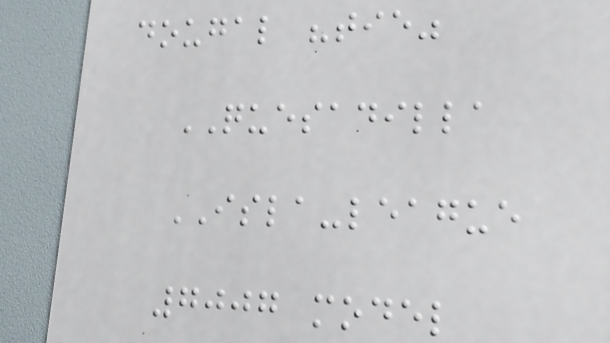dougal "tie"
QUESADILLA
ISLA-league
7007 model
